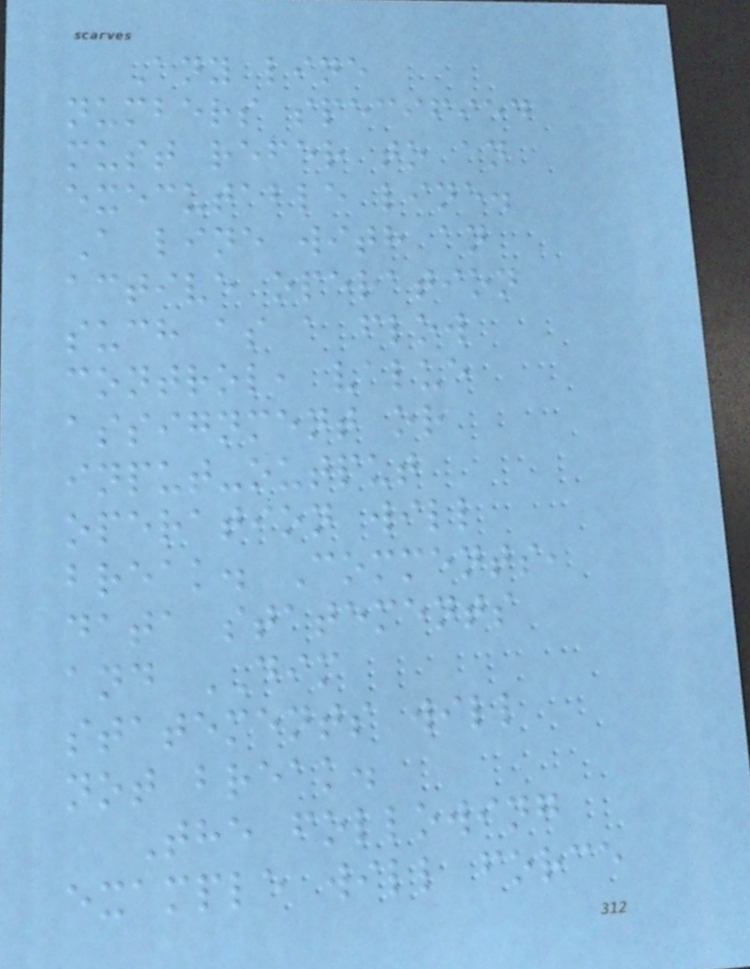Any line
numbers specified
must refer to an
executable line.
A line with an
active operation
such as a flow
control, value
assignment or
input-output
operation will
break. Comments,
data statements
and DIM
statements will
not break.
The following
example will force
